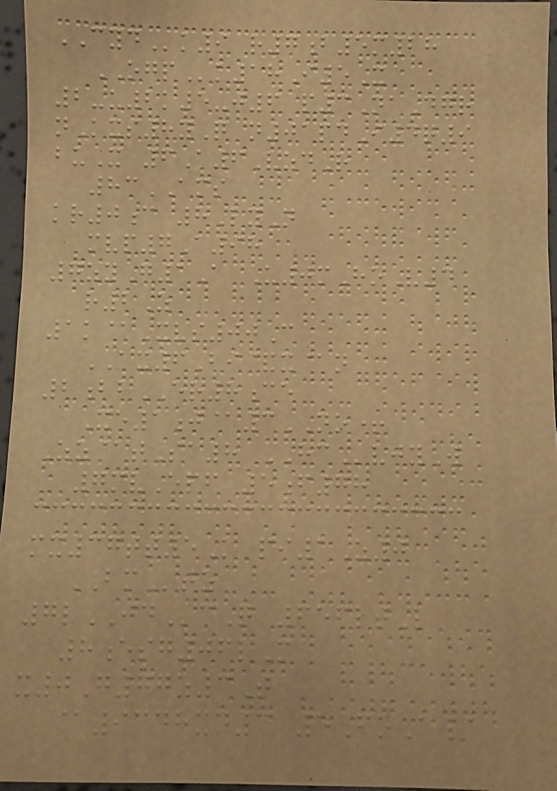CYDk9 r7b5m28
OGPk18I5X
2-u2k5-j6 p3NaDgr
nKxs8yQ n01pdI4q9
buX 6A6VzdR
83AMS
kr0c 8LyN
mvp7A98
7zyG1A U0mHoV4
r2Z
1k@Xvs00C
AX6Bi&x@n
2bbER8ce
Xe1j@3NO+
Zz@tSa8 HCvjyW
7mvEpf 5f78
mx37tt5K pi1Z0
BMtz
7lJDcQ 656ltL
8esg06lM
x0G77z3T
@9348xd3 5FoA/
